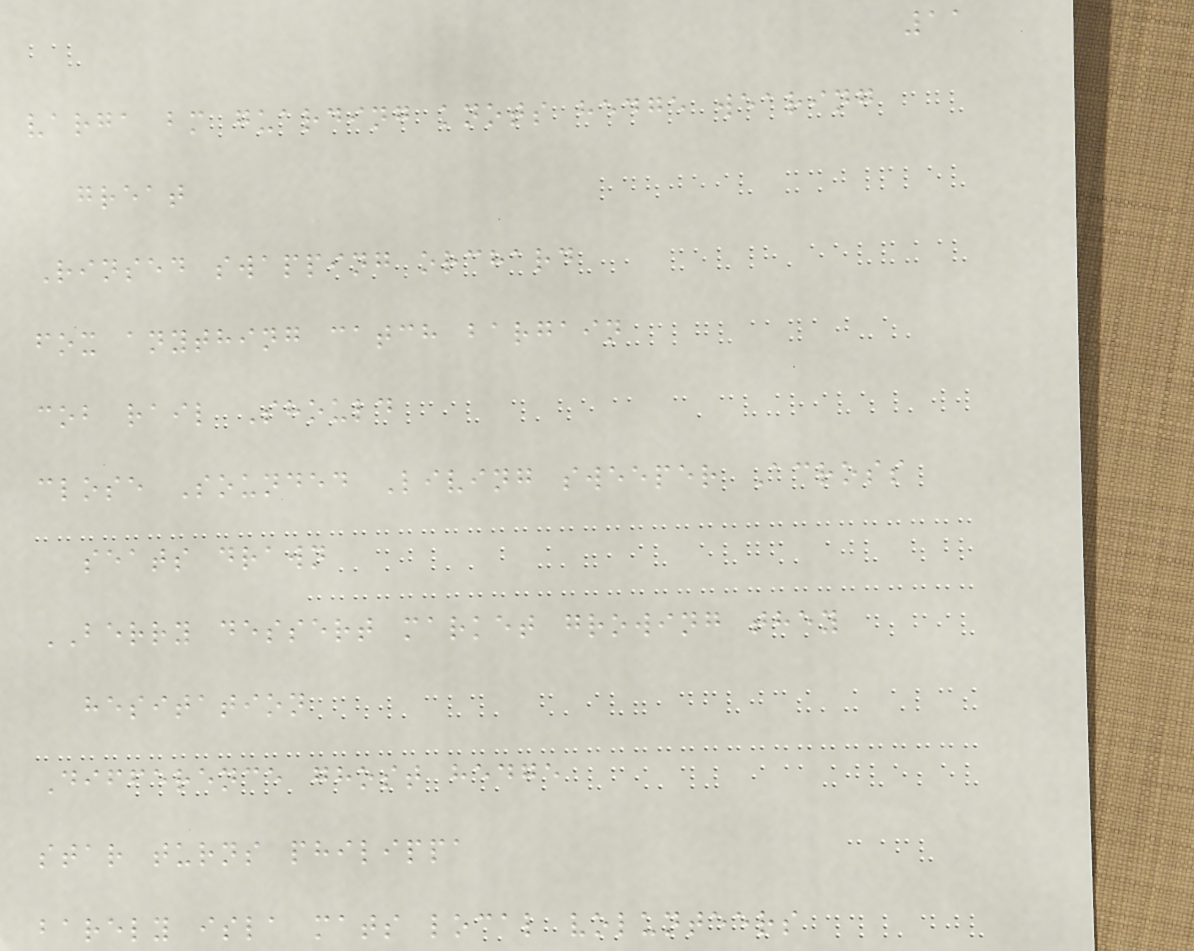11
varga bm guarding knots hedge wearing
great
Rinsed swapping orchard
fox anything catch bargain
cob rail Should
close Sounded Living sweeper Across
seats drawn
BERRY dessert market growing they
hesitation
Difference ghost hedge
star turns philippa
barely isla mats local volunteers
